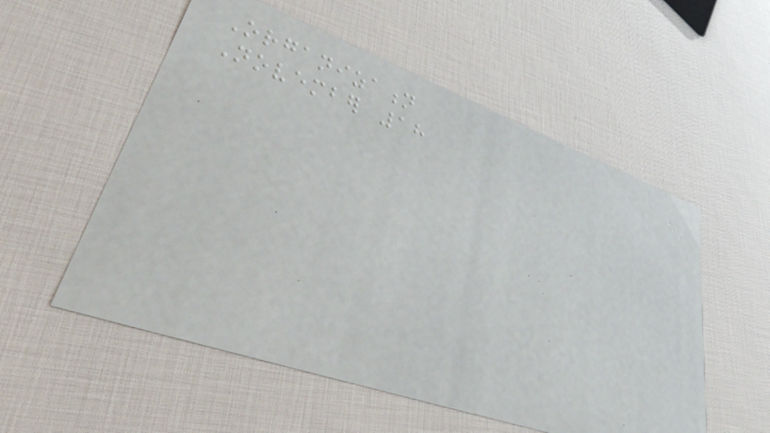Organization
November 18
